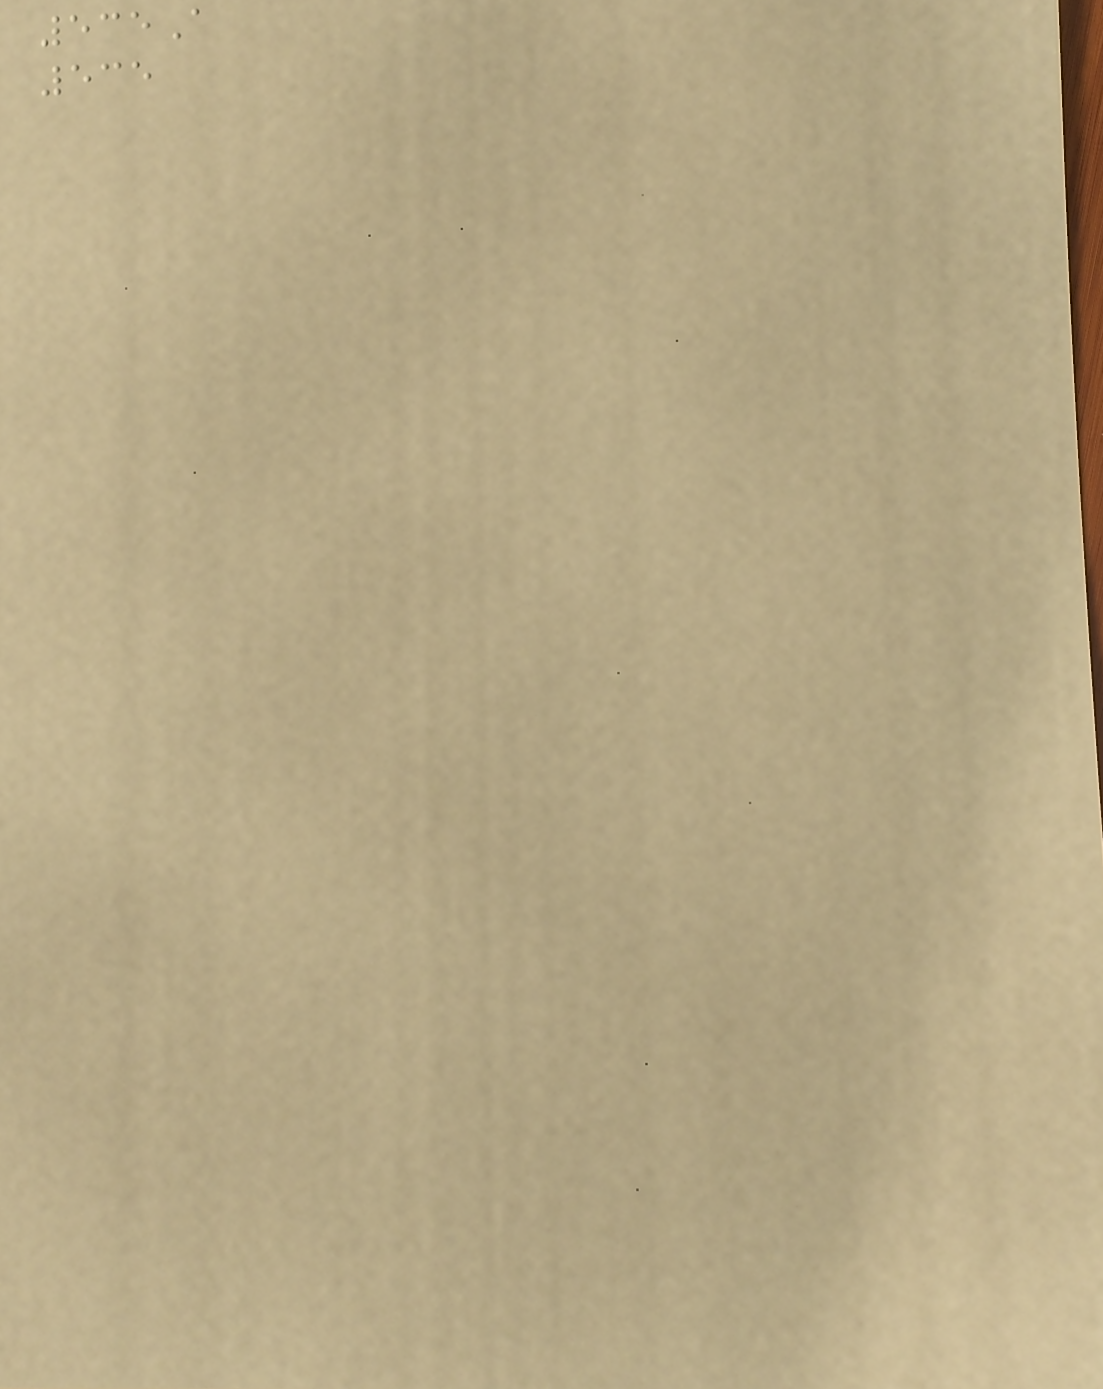535A
535
